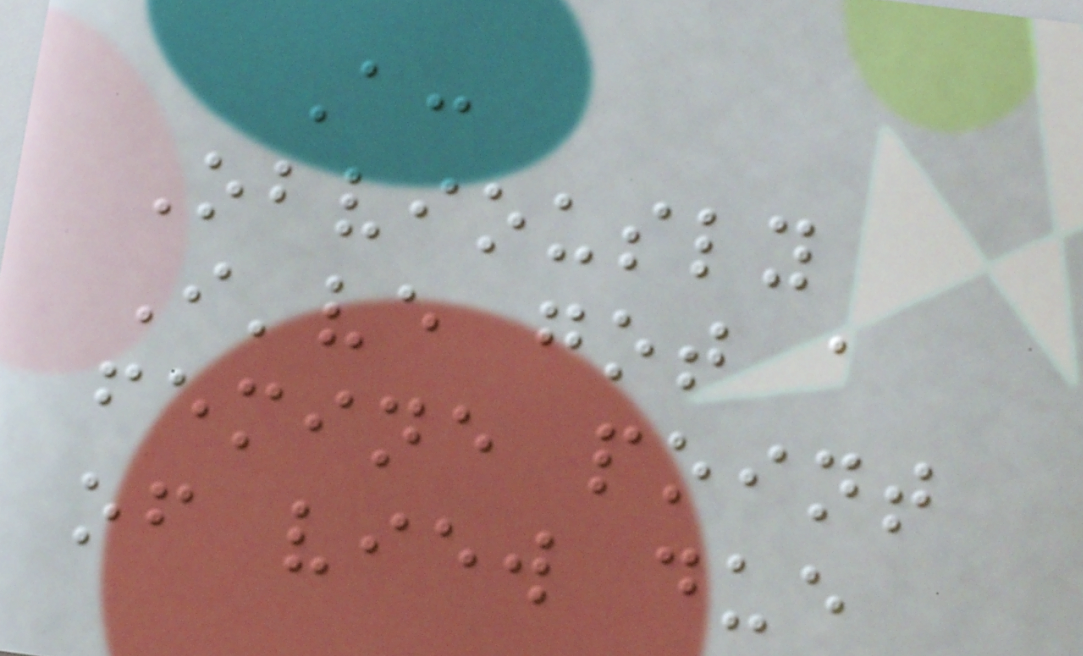A:
Obviously
I've got a
femine point
of view due
